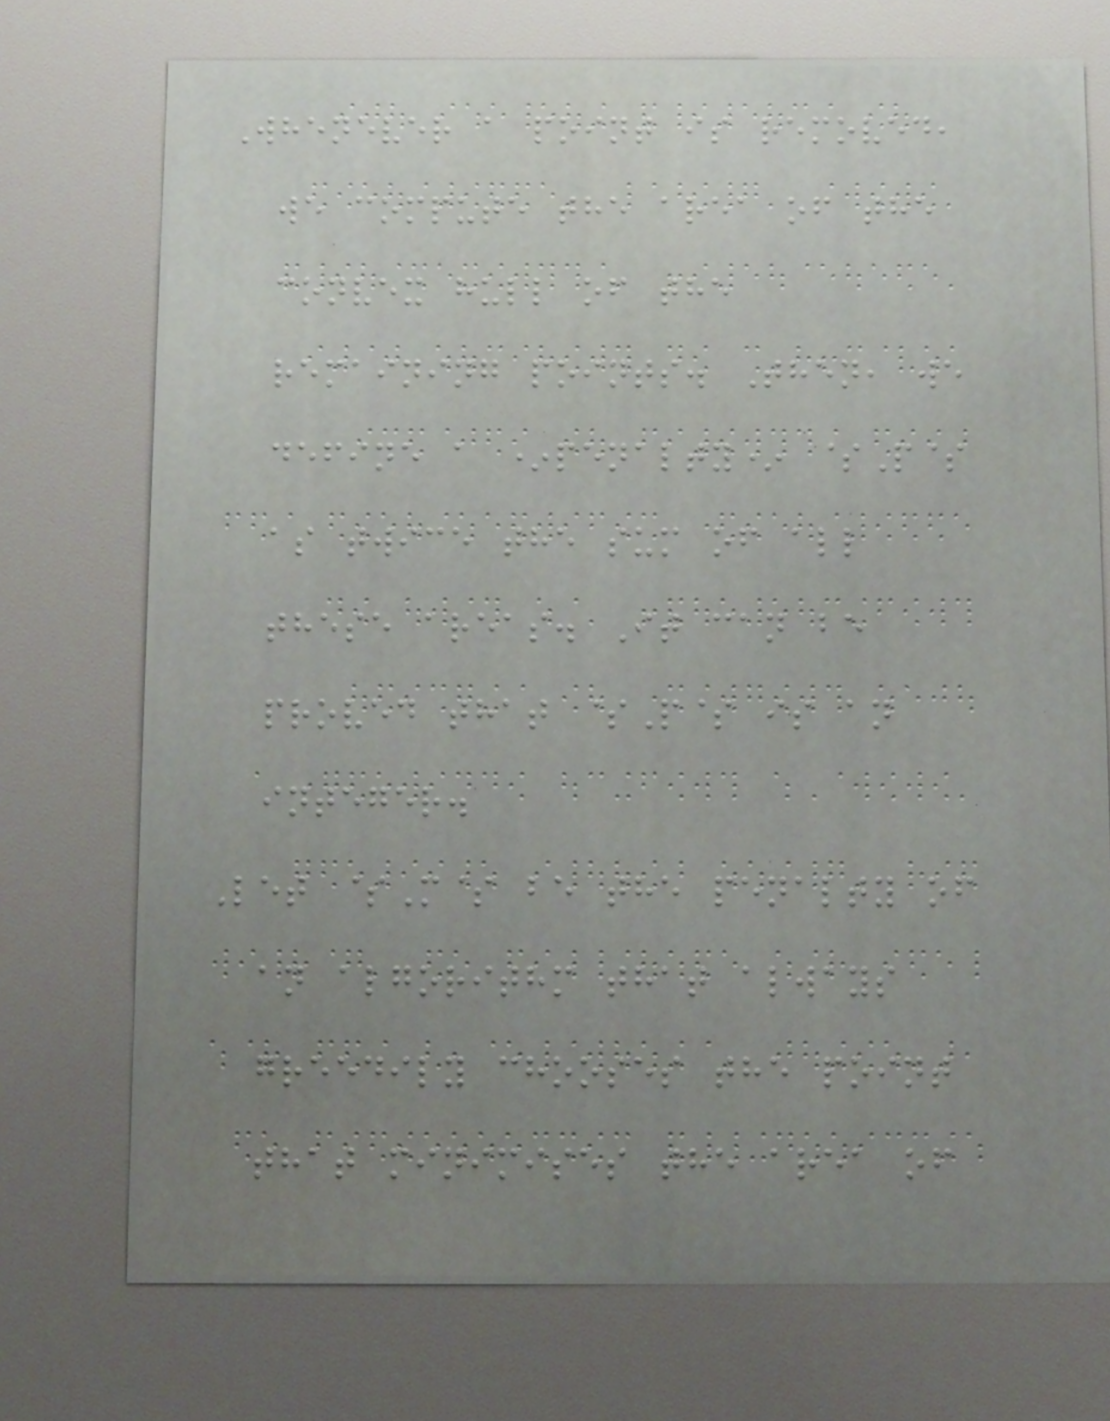Whenever a point is removed,
we compute the area of the
convex hull of the
remaining points. Then, we
define a *penalty* $P$
as twice the sum of all
these areas. It can be
proved that $P$ is an
integer.
Let $M$ be the penalty of
an algorithm that always
greedily chooses the point
that minimises the area of
